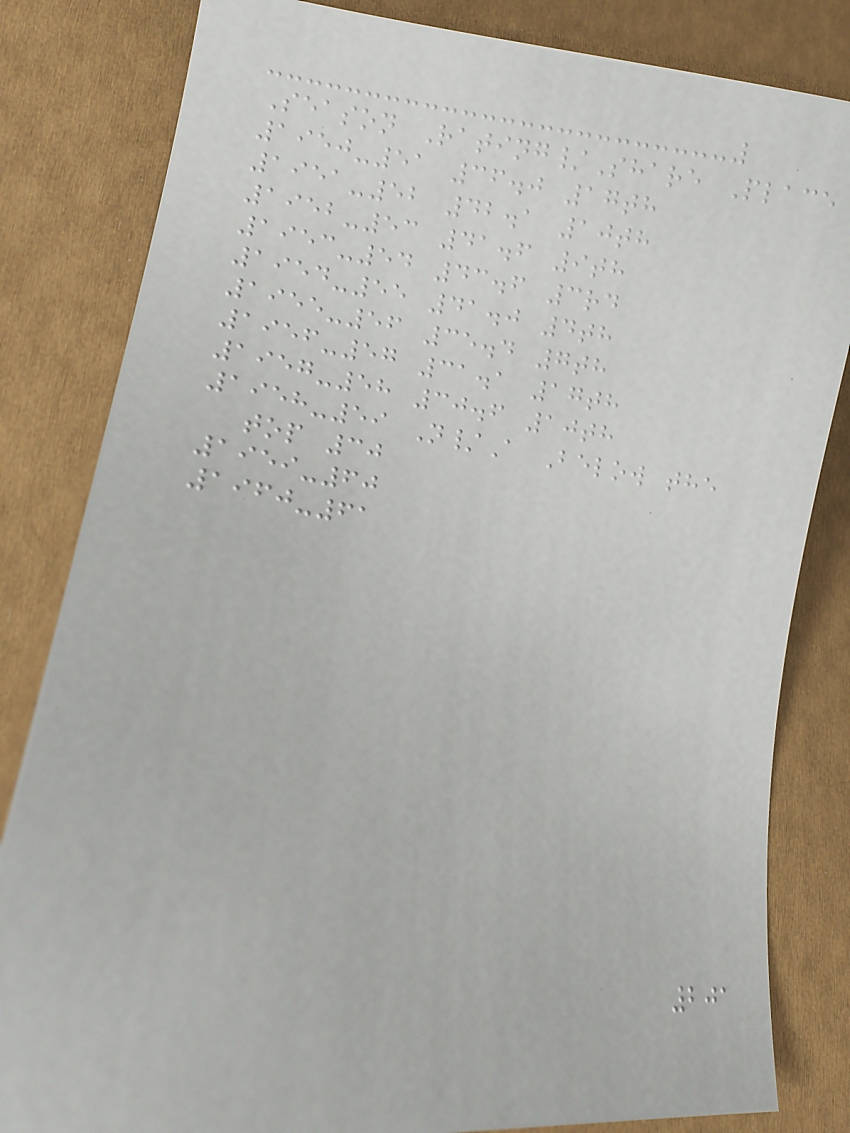Season Rating/Share Place
1950-51 36.0 17th
1951-52 42.1 10th
1952-53 41.6 9th
1953-54 43.6 3rd
1954-55 41.0 4th
1955-56 35.4 7th
1956-57 31.1 17th
1957-58 30.6 10th
1958-59 N/A Below the
top 30
1959-60
1960-61
201
